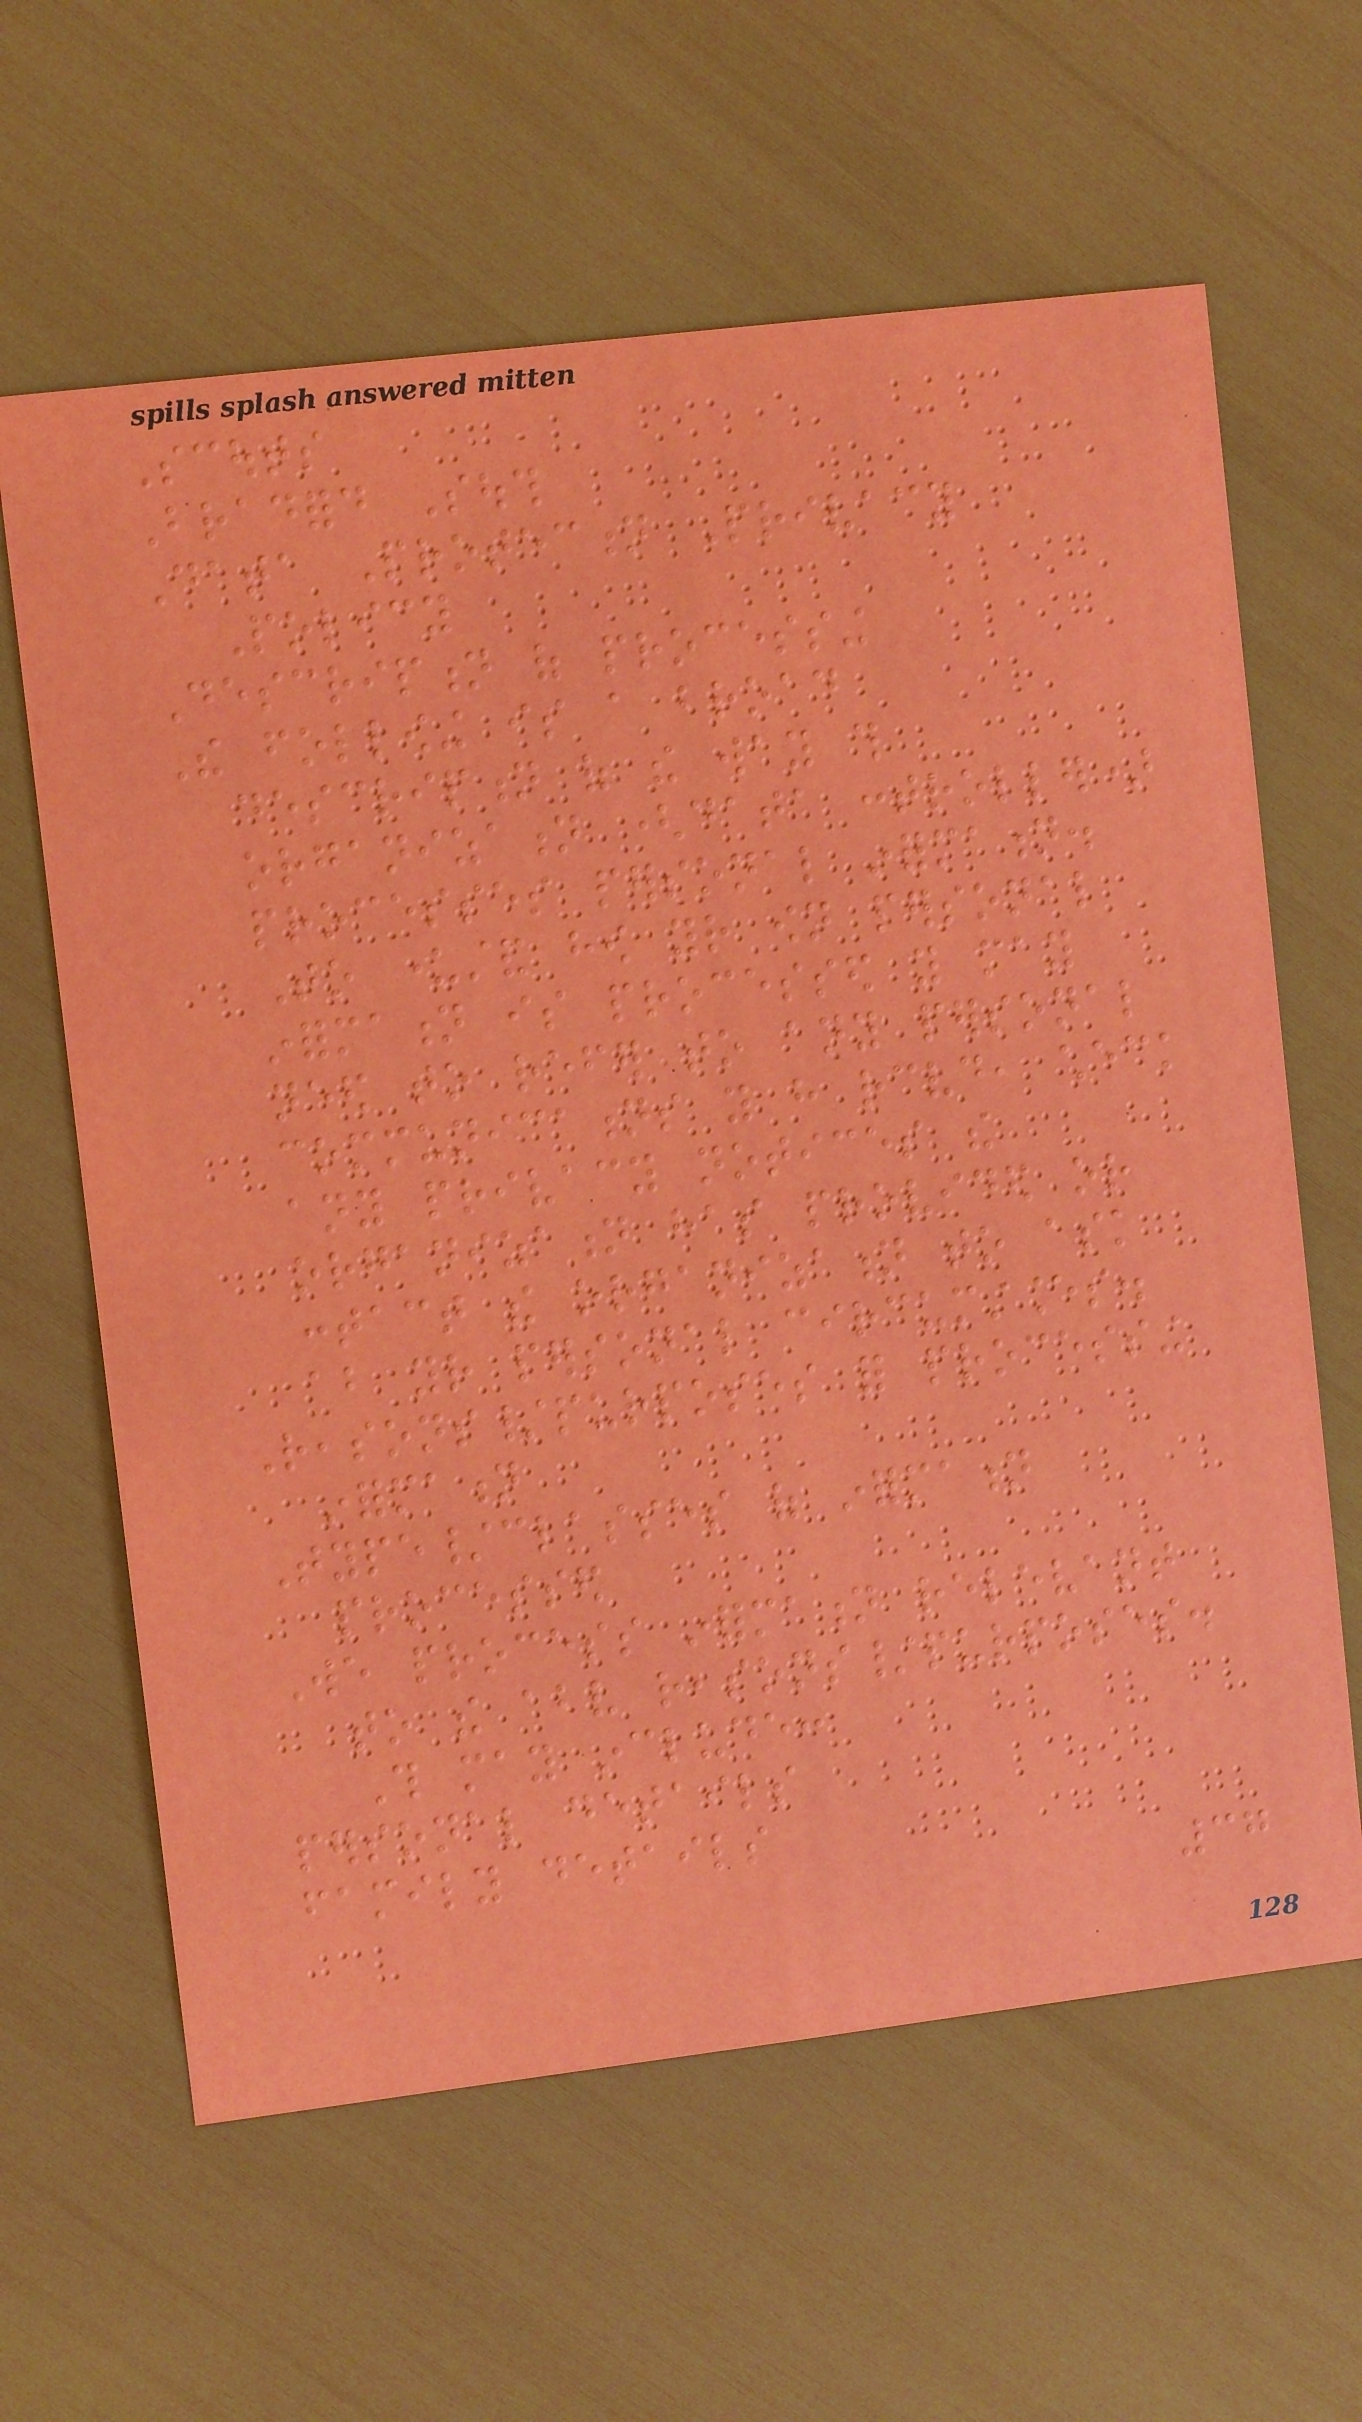Scouts
Bradford South
Data Protection Privacy
Policy
Description of processing
The following is a broad
description of the way this
organization (data controller)
processes personal information.
To understand how your own personal
information is processed you may
need to refer to any personal
communications you have received, check
any privacy notices the
organization has provided or
contact the organization to ask
about your personal circumstances.
Reasons/purposes for processing
information
Type/classes of information
processed
We process information relevant
to the above reasons/purposes.
This may include:
personal details
family details
37
